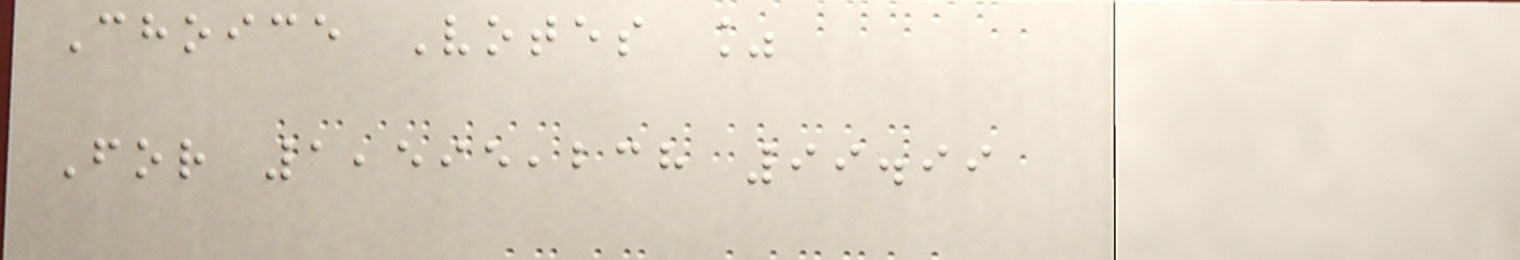Choice Votes %
For 1,595,238 99.99
